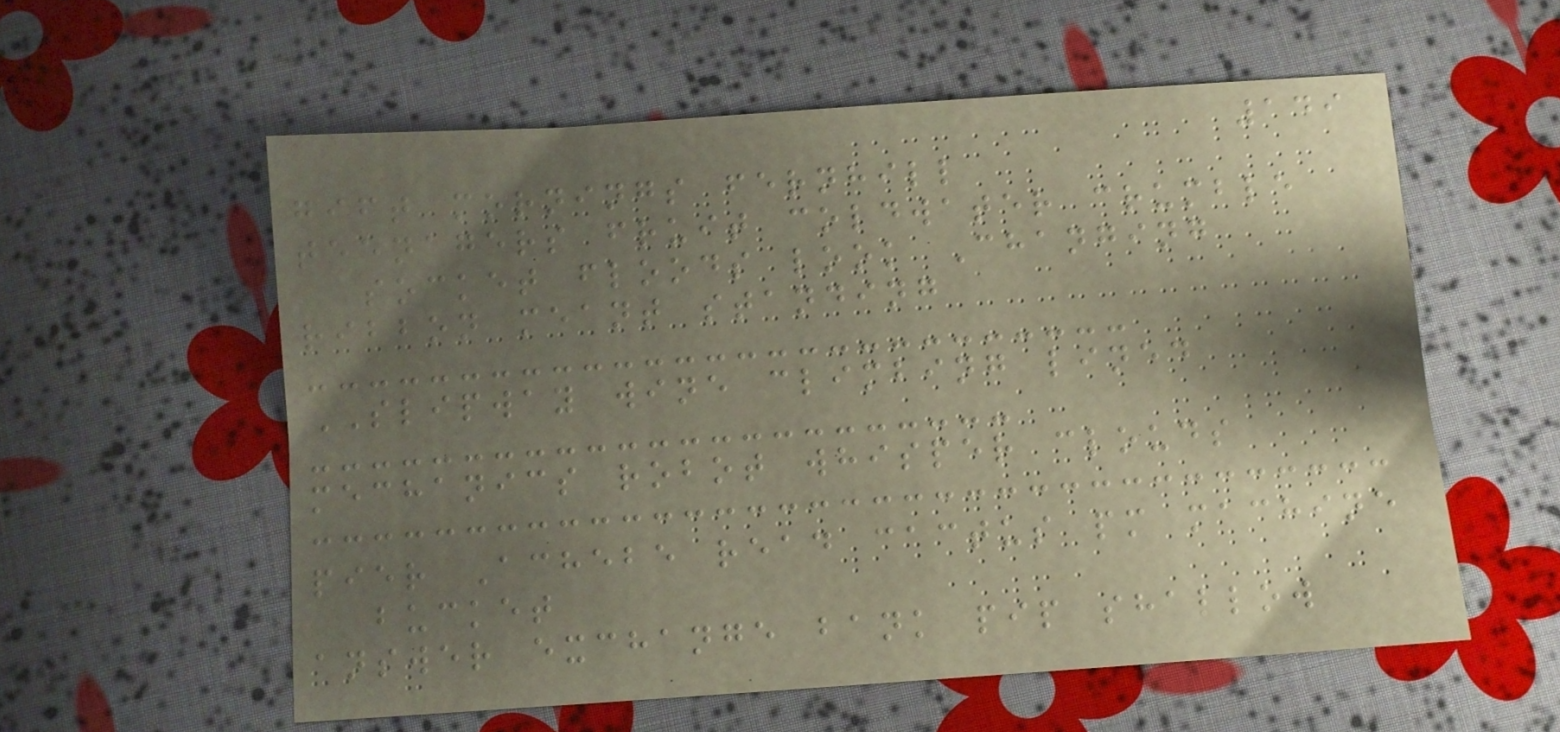149
gift mornings fernhill
teenagers fruit coldwater crumble
socket floods look Changing
ribbon meant standing
SLIPWAY wine climbing lined
mechanics robot whisper clouds
pier Achebe read cactus pm machine
bucket
answer exchange bank pip shallow
